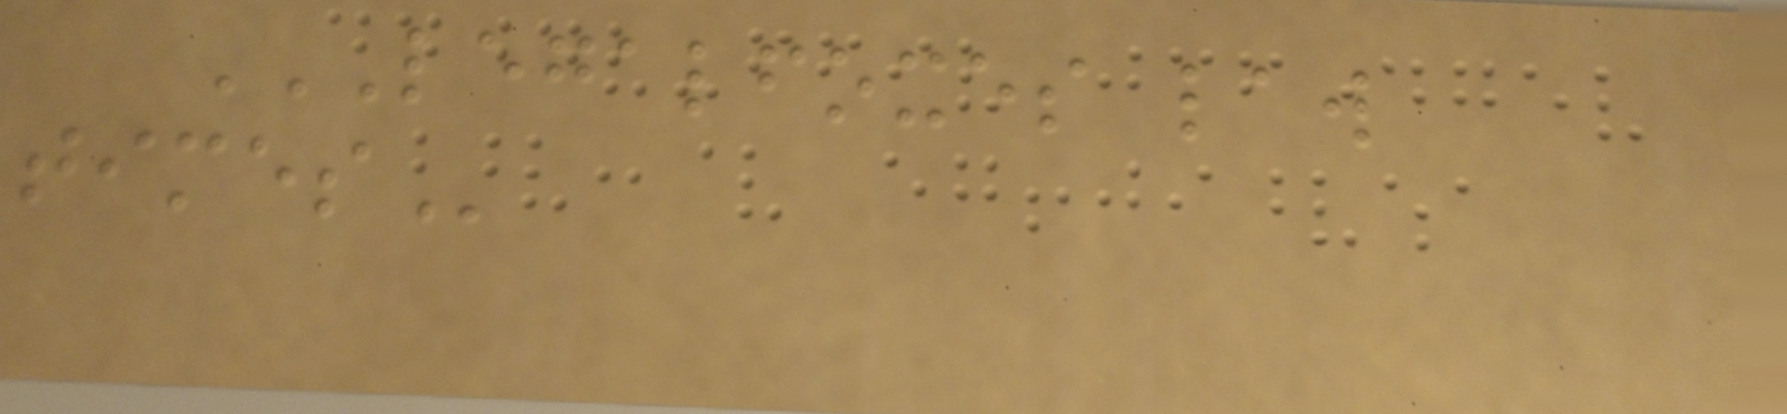LEGALFOXES LAW
TIMES
